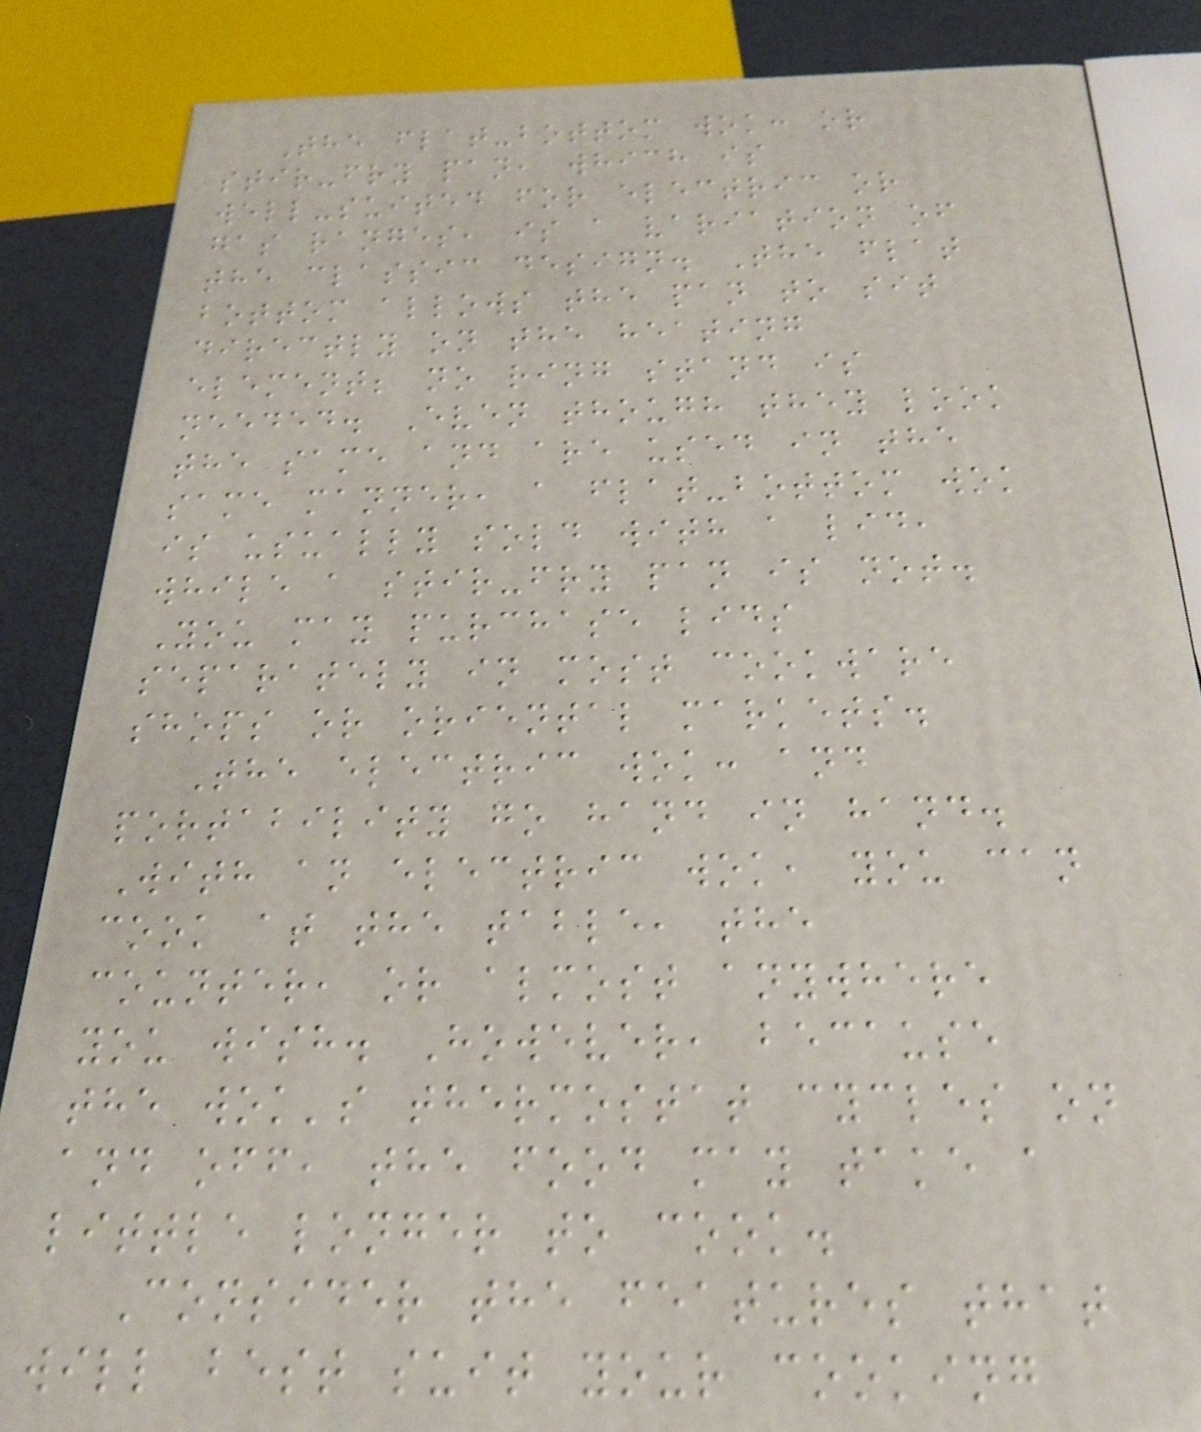The flat-bottom wok: or
stir-fry pan, which is
well-suited for electric or
gas ranges, is a variation of
the classic design. The flat
bottom allows the pan to sit
directly on the heating
element; no ring stand is
needed. Even though they look
the same and are used in the
same manner, a flat-bottom wok
is usually sold with a lid,
while a stir-fry pan is not.
You may purchase lids
separately in most cookware
shops or oriental markets.
The electric wok: and
portability go hand in hand.
With an electric wok, you can
cook at the table, the
counter, or almost anywhere
you wish. However, because
the wok's thermostat cycles on
and off, the food may take a
little longer to cook.
Consider the features that
will best suit your cooking
